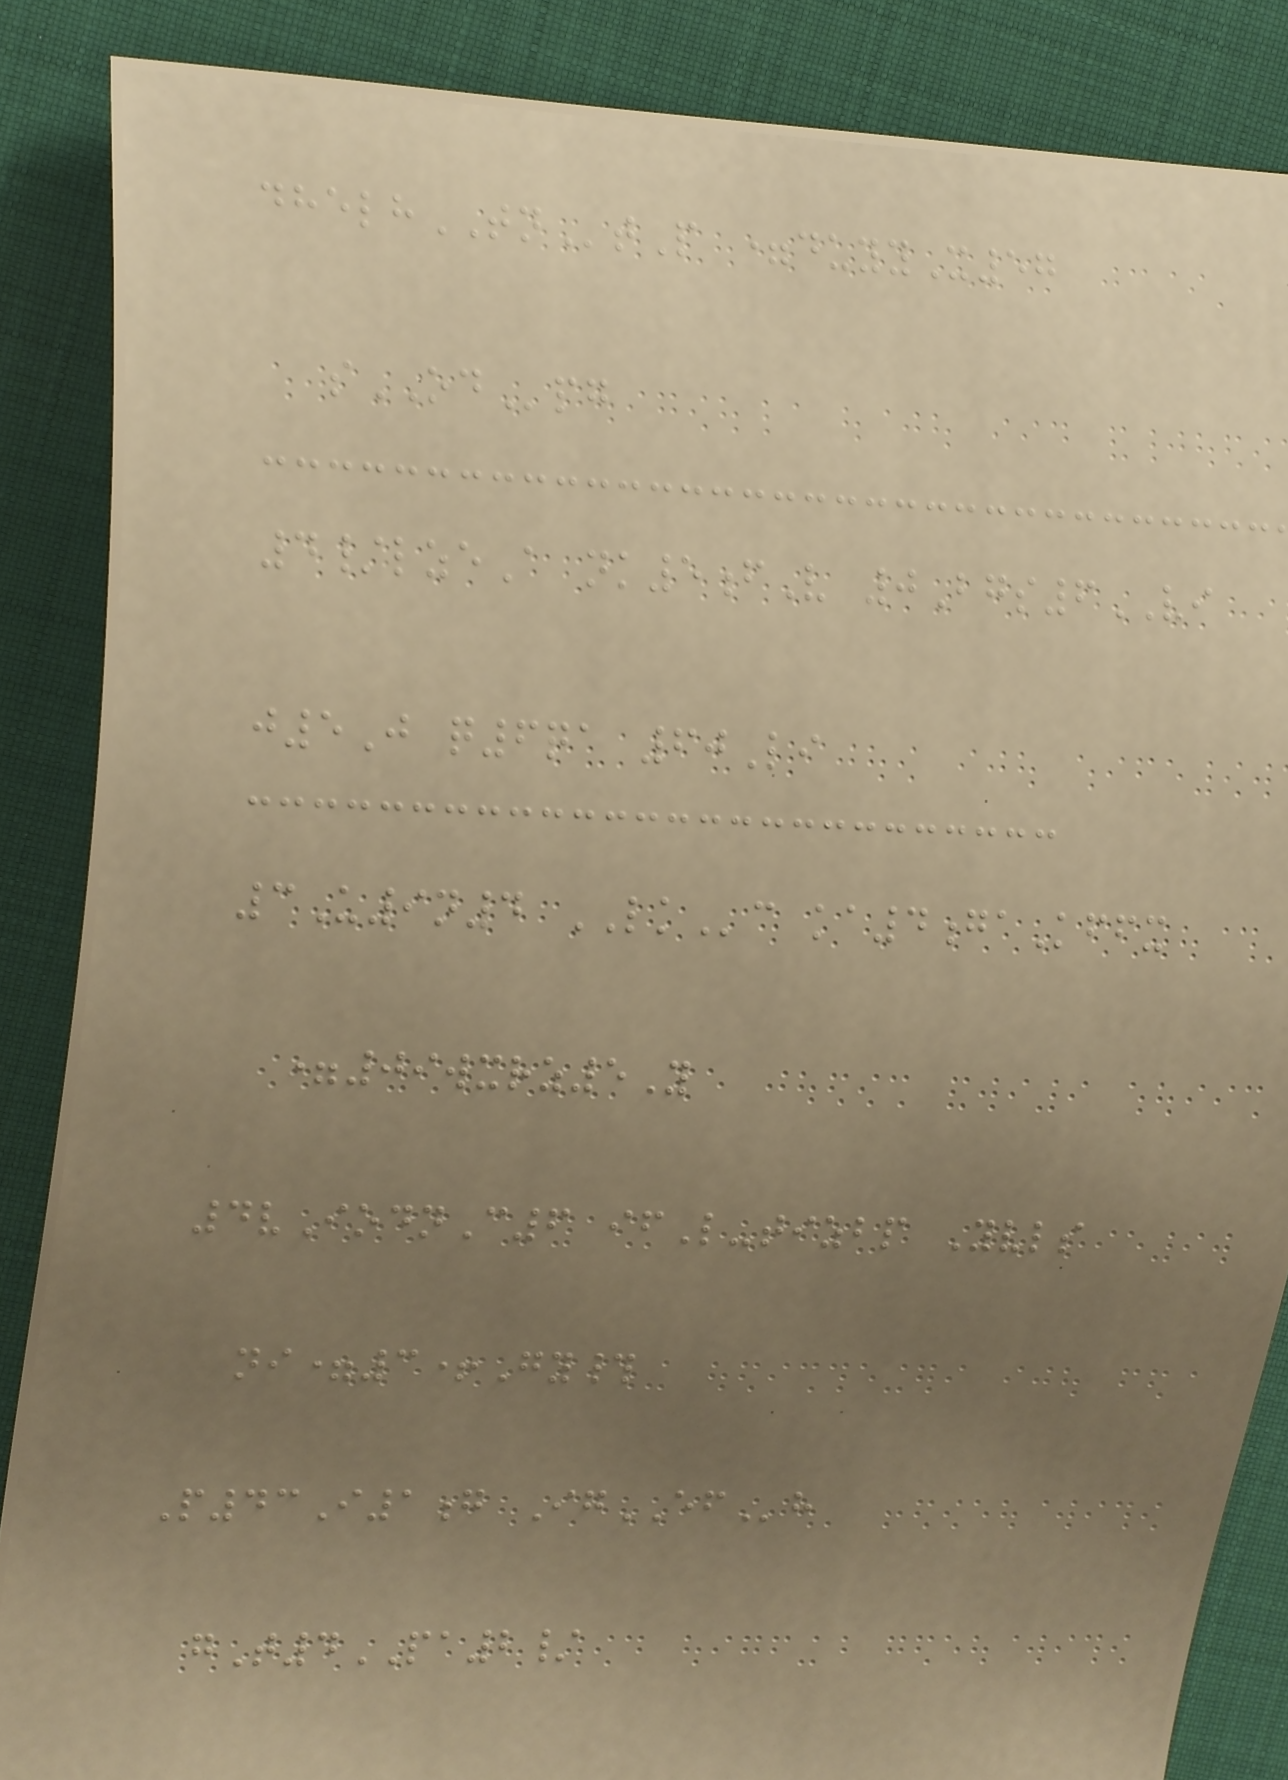dhelhTNtP =duyyX57
sODpg
4/lzeA nk5fV 0Bgs6VI
j5J q6qa 60Li
3U9n4 LKc ka4gaKffx
=09wxrz5Y
4vIodnC6 ifL-tizbp Yvls
ni=3+Gy#
P43I1g IgEFh
gT4PA2/
